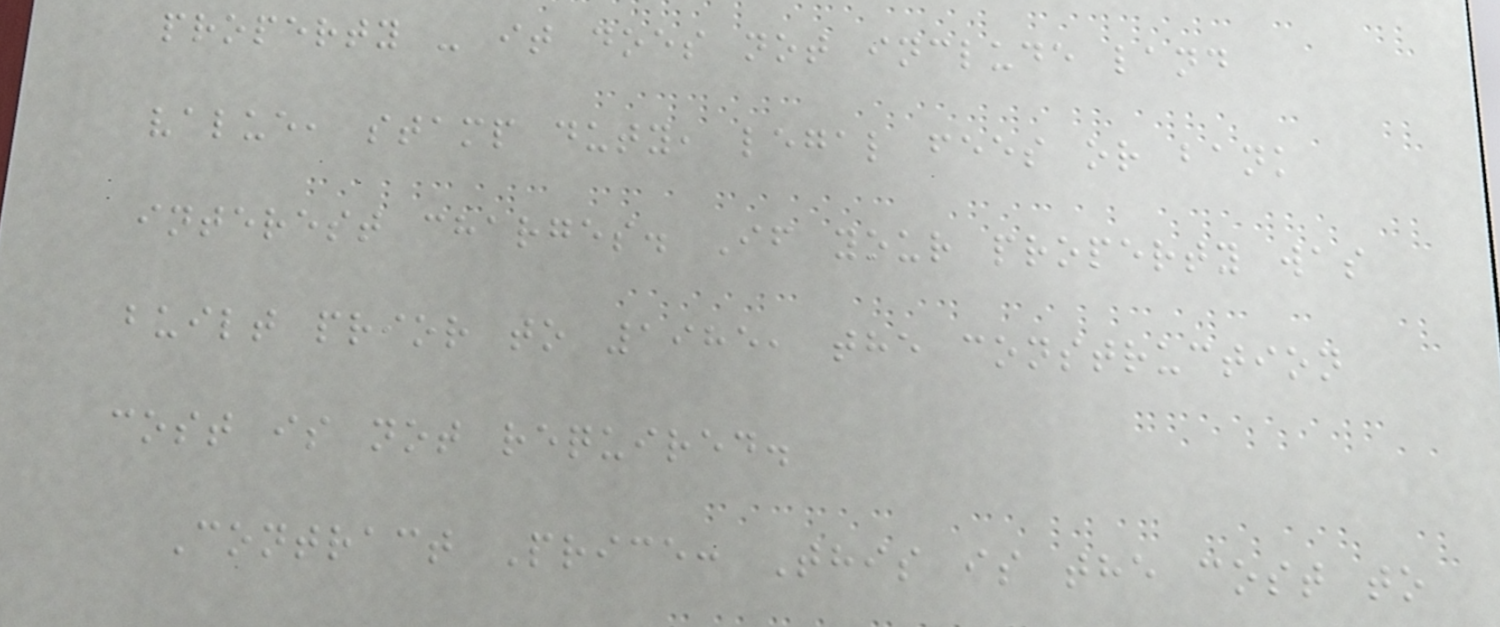property - it does not include land
value, stamp duty, legal fees or bank
interest charges. If your property was
built prior to 1985, the construction
cost is not required.
Contract Price: This is the cost to
